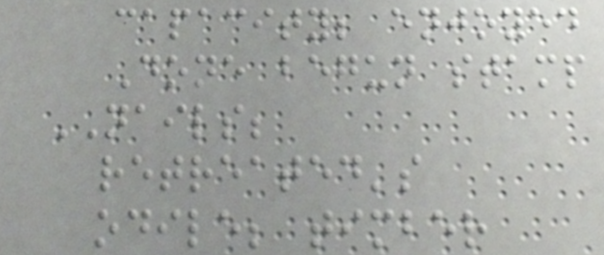capacity; enjoyed
Done begun stamp
NAILS;
retreated's
odile; timber
